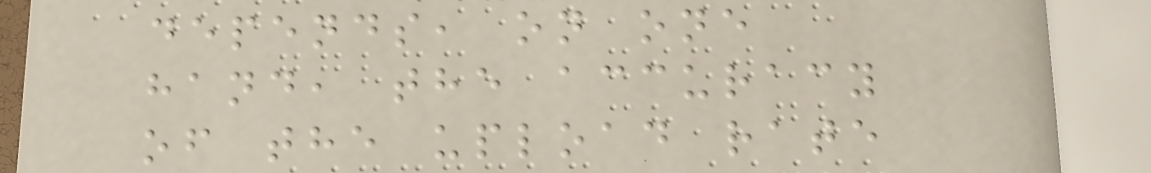depends, on one
hand, the accuracy
of the upload rate
